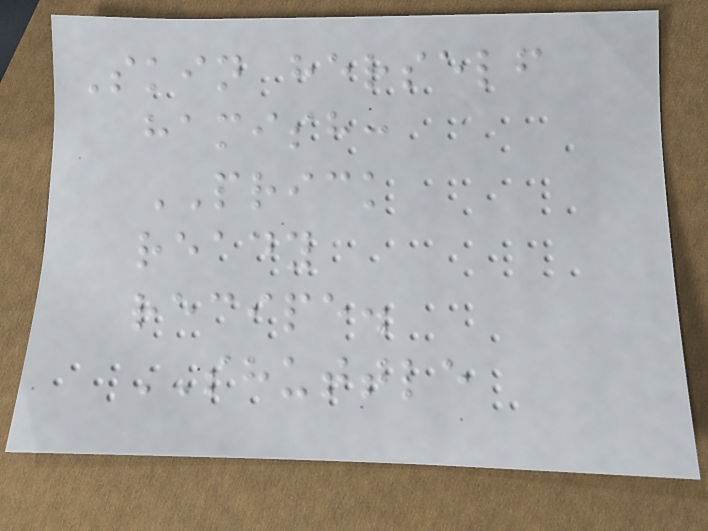Skin herself
hamish:
PRICK
ready
recipe.
SHUTTLE
